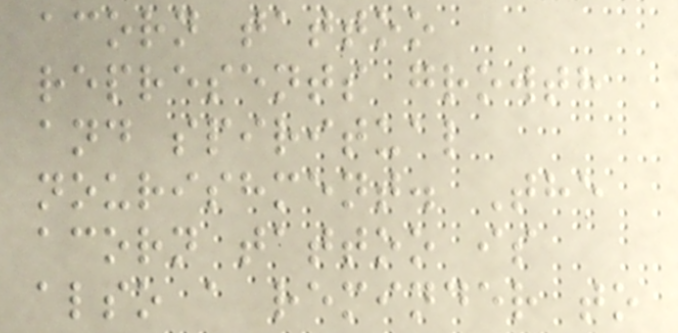acorn tattoo
represents growth
and spiritual
nourishment. The
acorn tattoo is
also a reminder to
